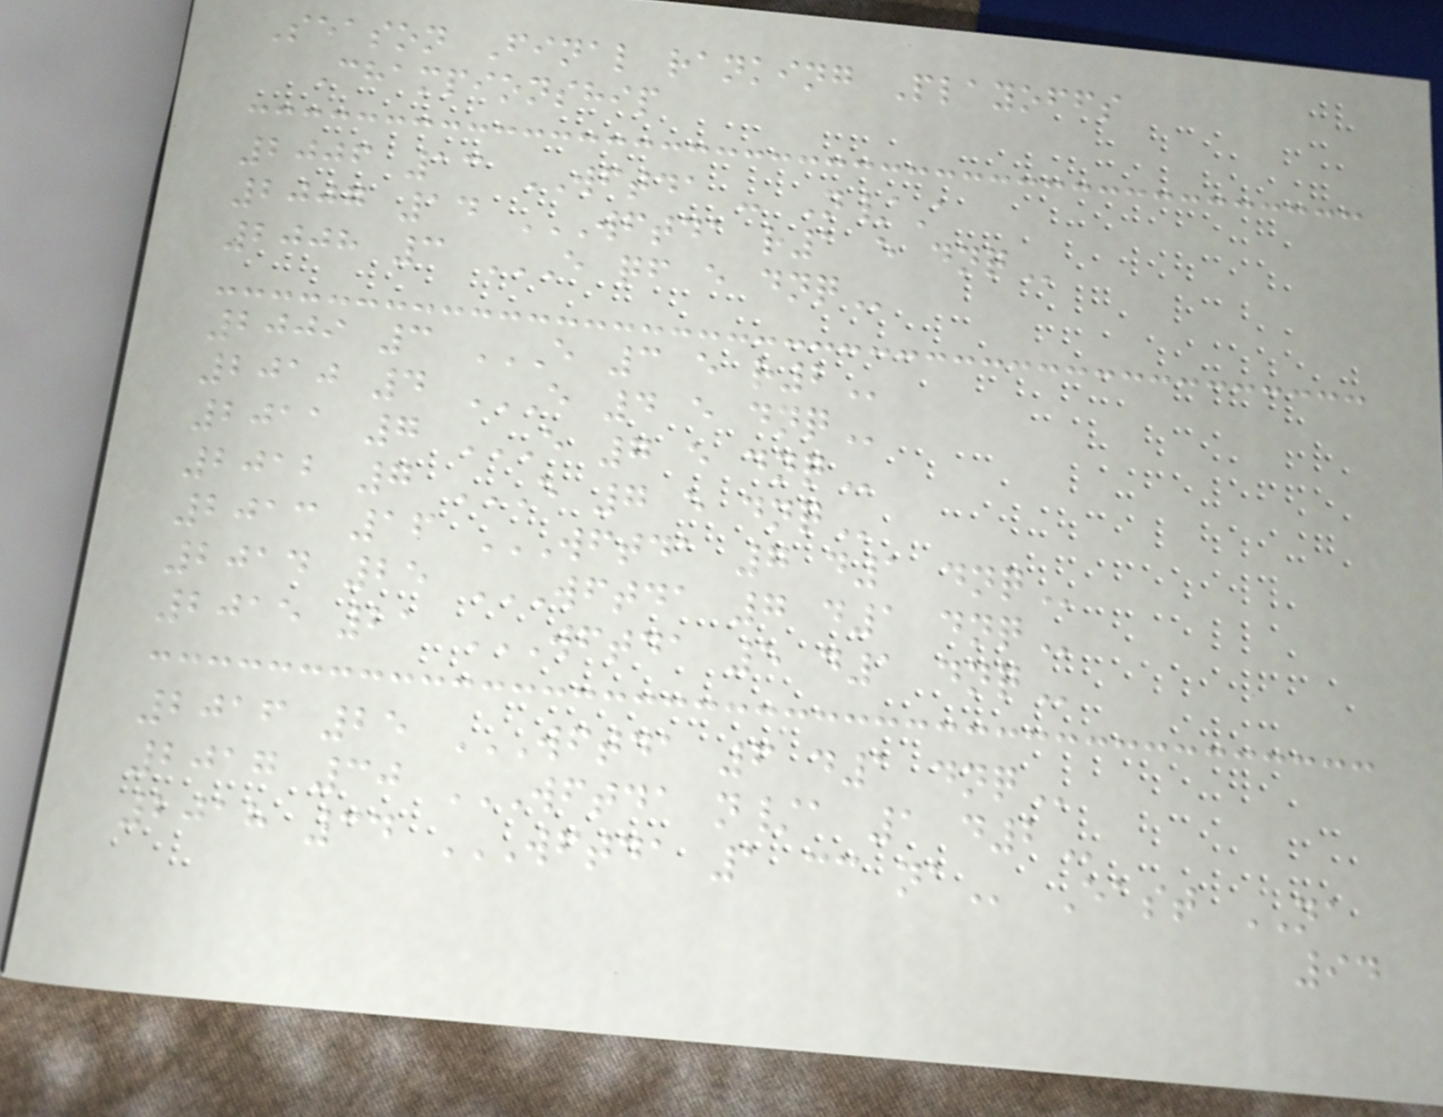Season Final ranking Playoffs
Championship
2006 13 WFTDA - N/A
2007 14 WFTDA R1 E DNQ
2008 3 E QF E DNQ
2009 3 E 3 E R2
2010 4 E 4 E DNQ
2011 7 E 7 E DNQ
2012 7 E 7 E DNQ
2013 16 WFTDA 7 D1 DNQ
2014 25 WFTDA 7 D1 DNQ
2015 21 WFTDA 5 D1 DNQ
2016 25 WFTDA 6 D1 DNQ
2017 30 WFTDA N/A 1 D2
2018 34 WFTDA 1 CC NA East NA
94
